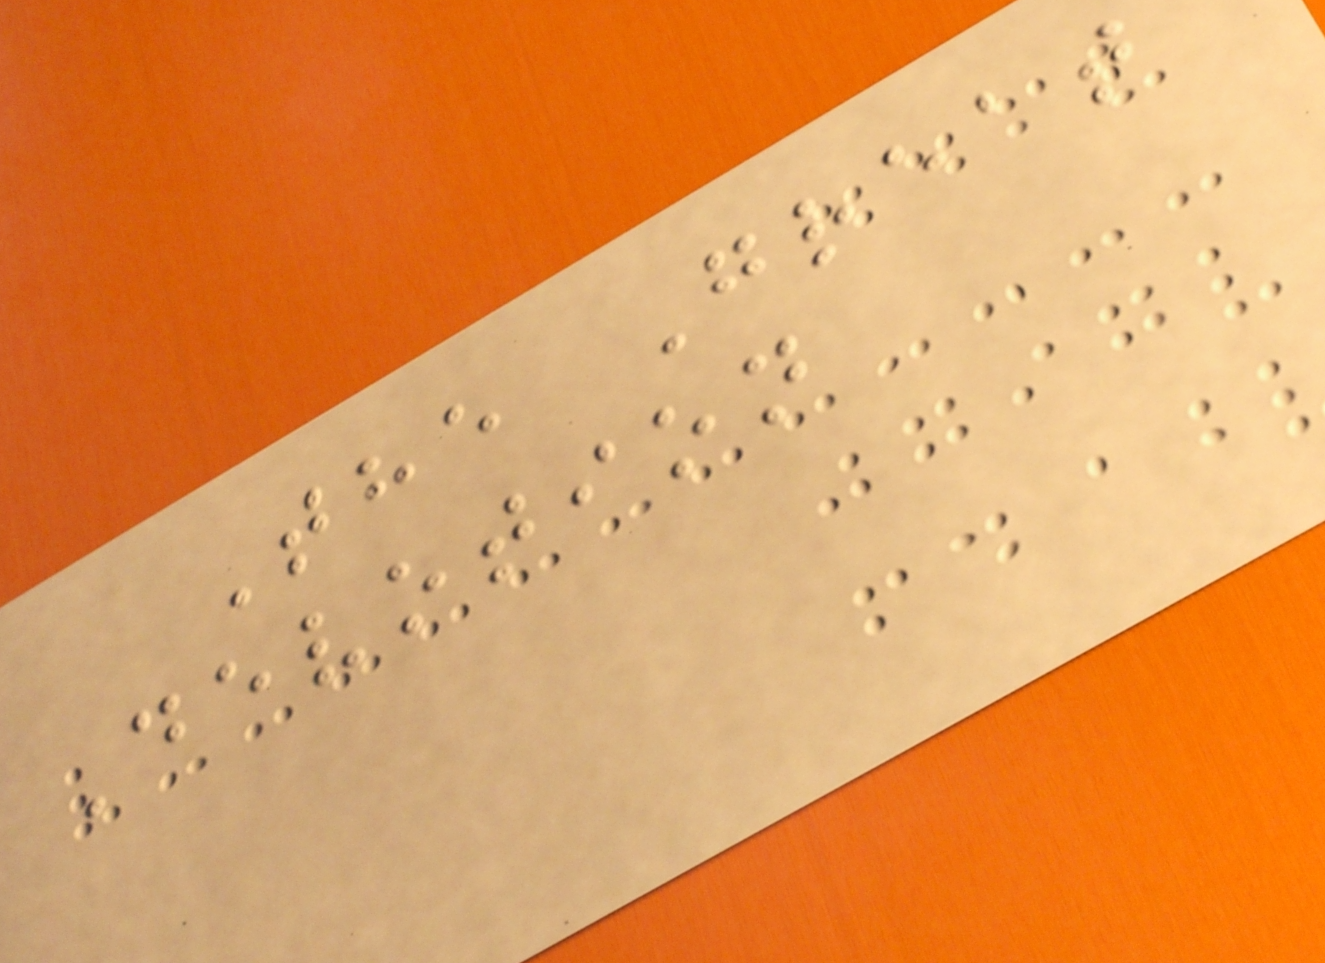The Great
Devotion
